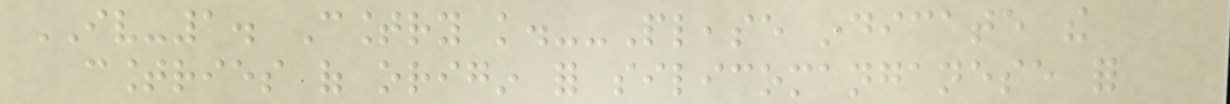IV-1. Country knowledge.--Please indicate the
countries of origin for silicomanganese for
